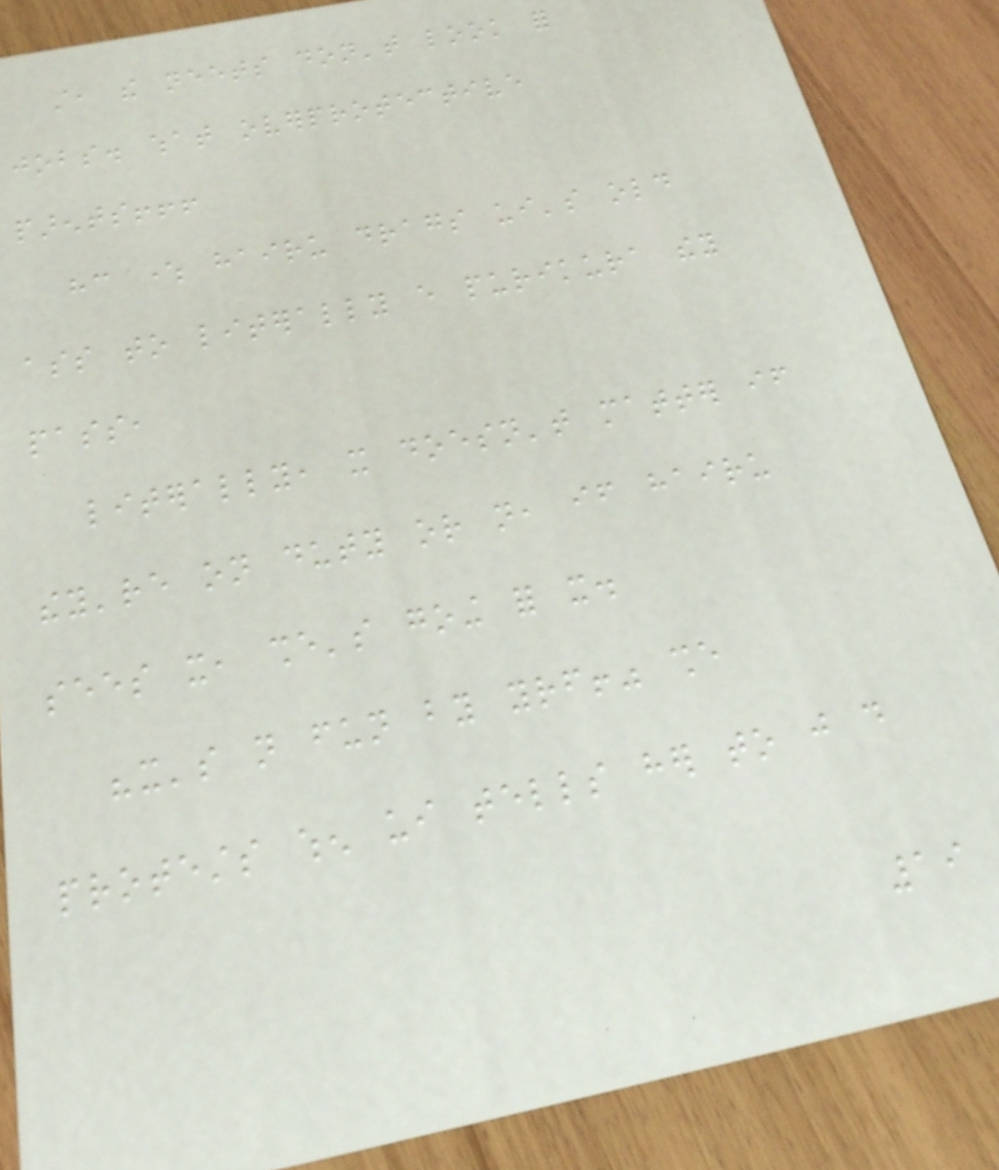still, the neets don't look for
jobs. what overprotective
parents!!!
hc where hairu drags ui's old
ass to literally every purikura they
pass,
literally, it doesn't matter if
they're on duty or not, if hairu
sees it, she's going for it.
"it's not fun by yourself!" she
protests when ui tells her to just do
19
